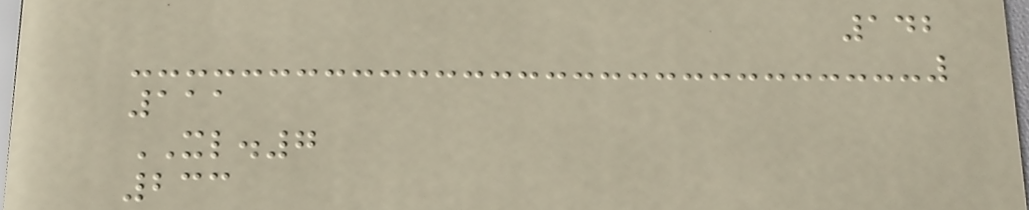142
111
XL.7
233
